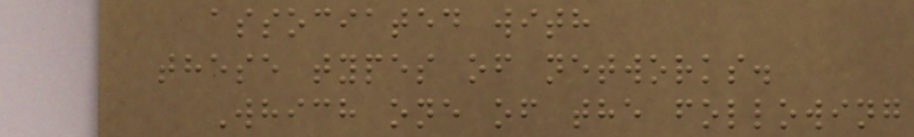associated with
these types of networks.
Which one of the following
